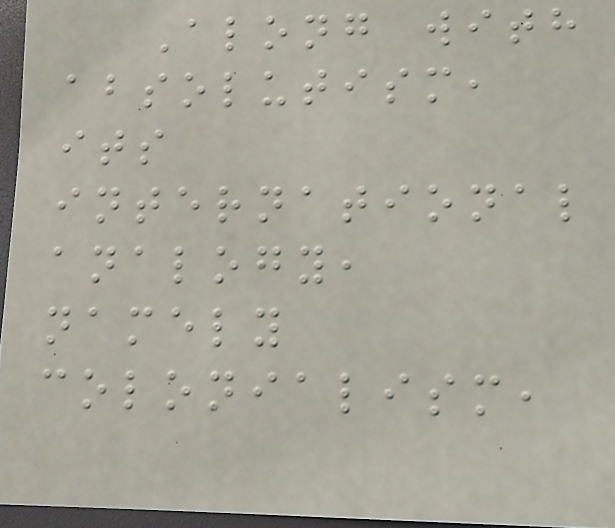Along with
absolutism,
its
international
analogy,
namely
colonialism,
